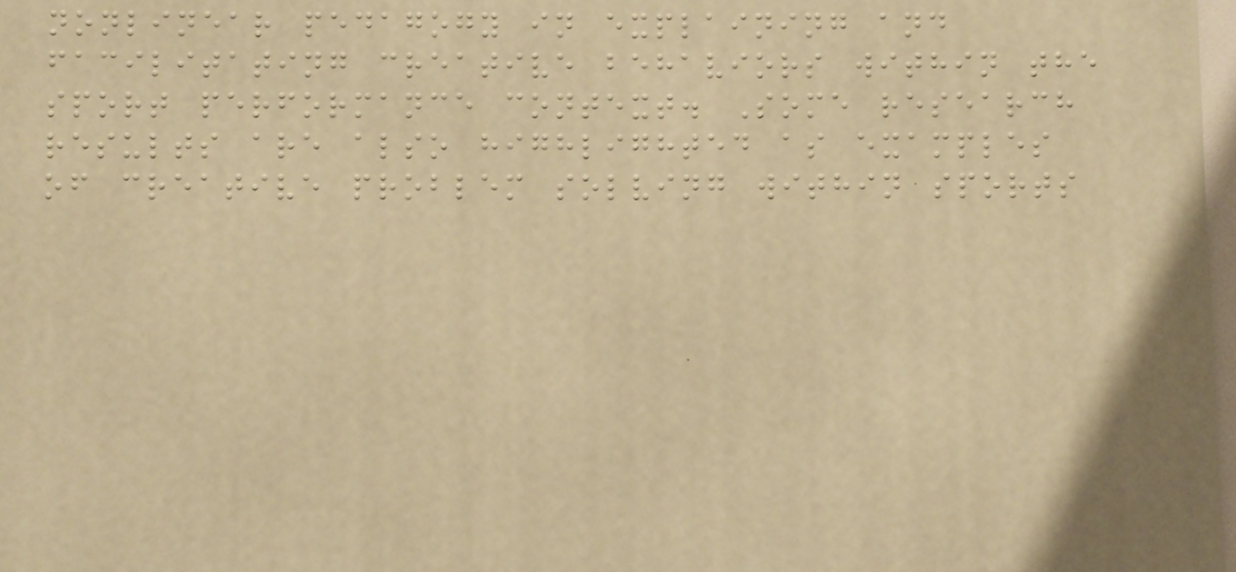nonlinear pedagogy in explaining and
facilitating creative behaviors within the
sport performance context. Some research
results are also highlighted as examples
of creative problem solving within sports
